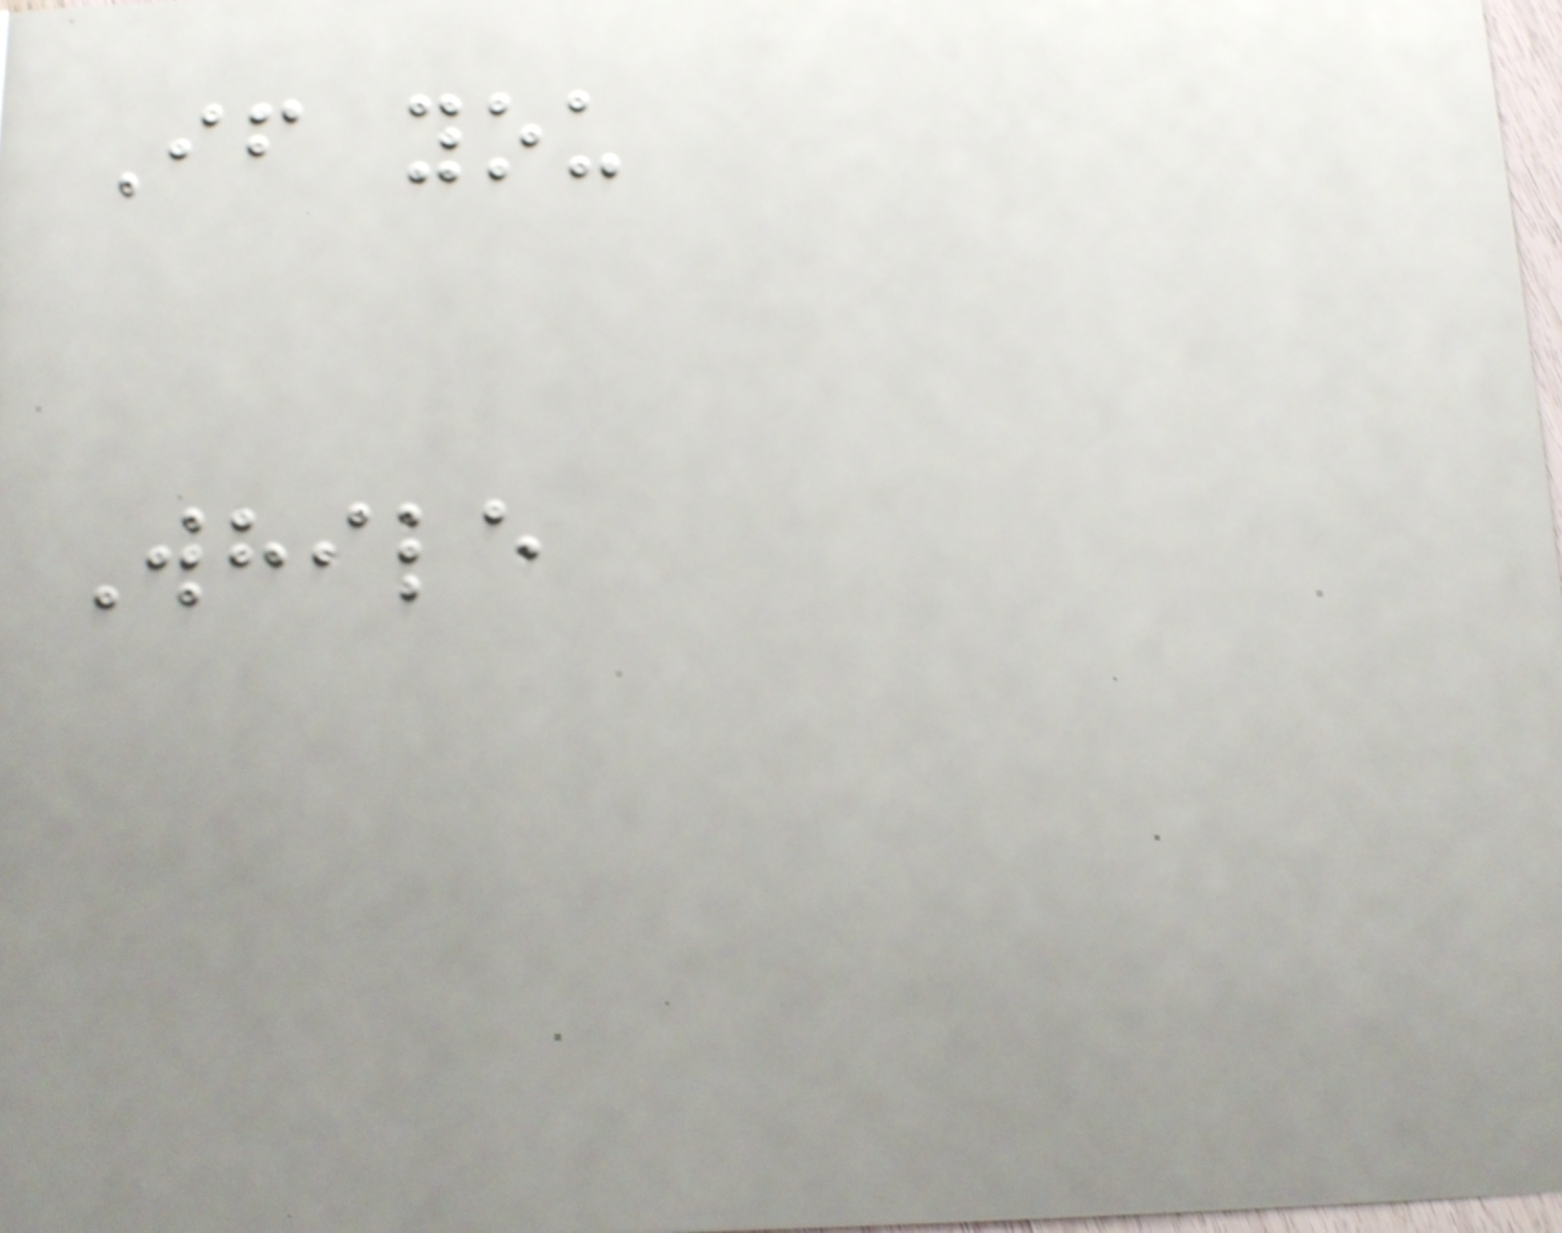If you
While
